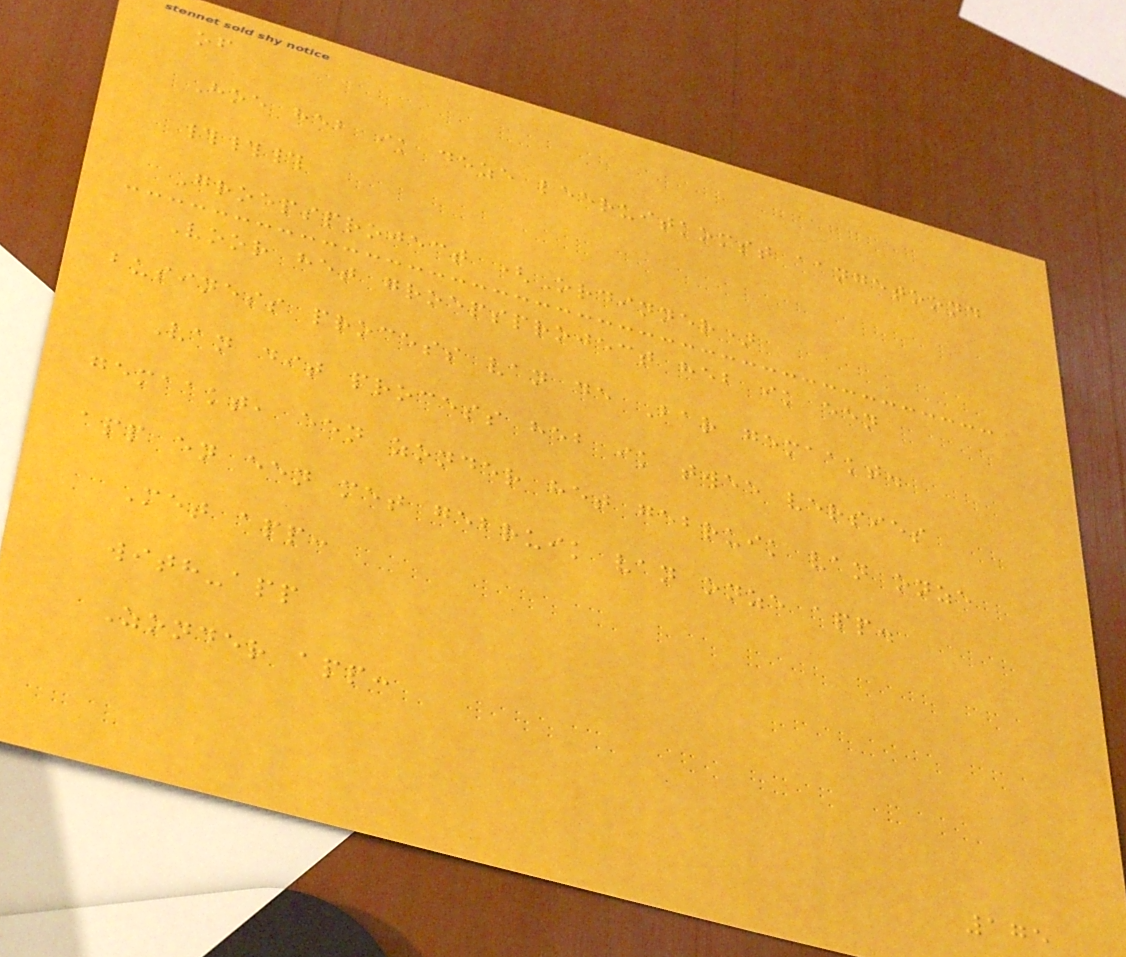of
Hoe heb ik deze leeruitkomst aangetoond
###
Groepsproject (Ordinner)
Voor het groepsproject heb ik een
business process van de Bar gemaakt.
Van dit process heb ik twee versies
gemaakt, een zonder het gebruik van onze
app en een met gebruik van onze app.
Met app:
with-app
Zonder app:
175
